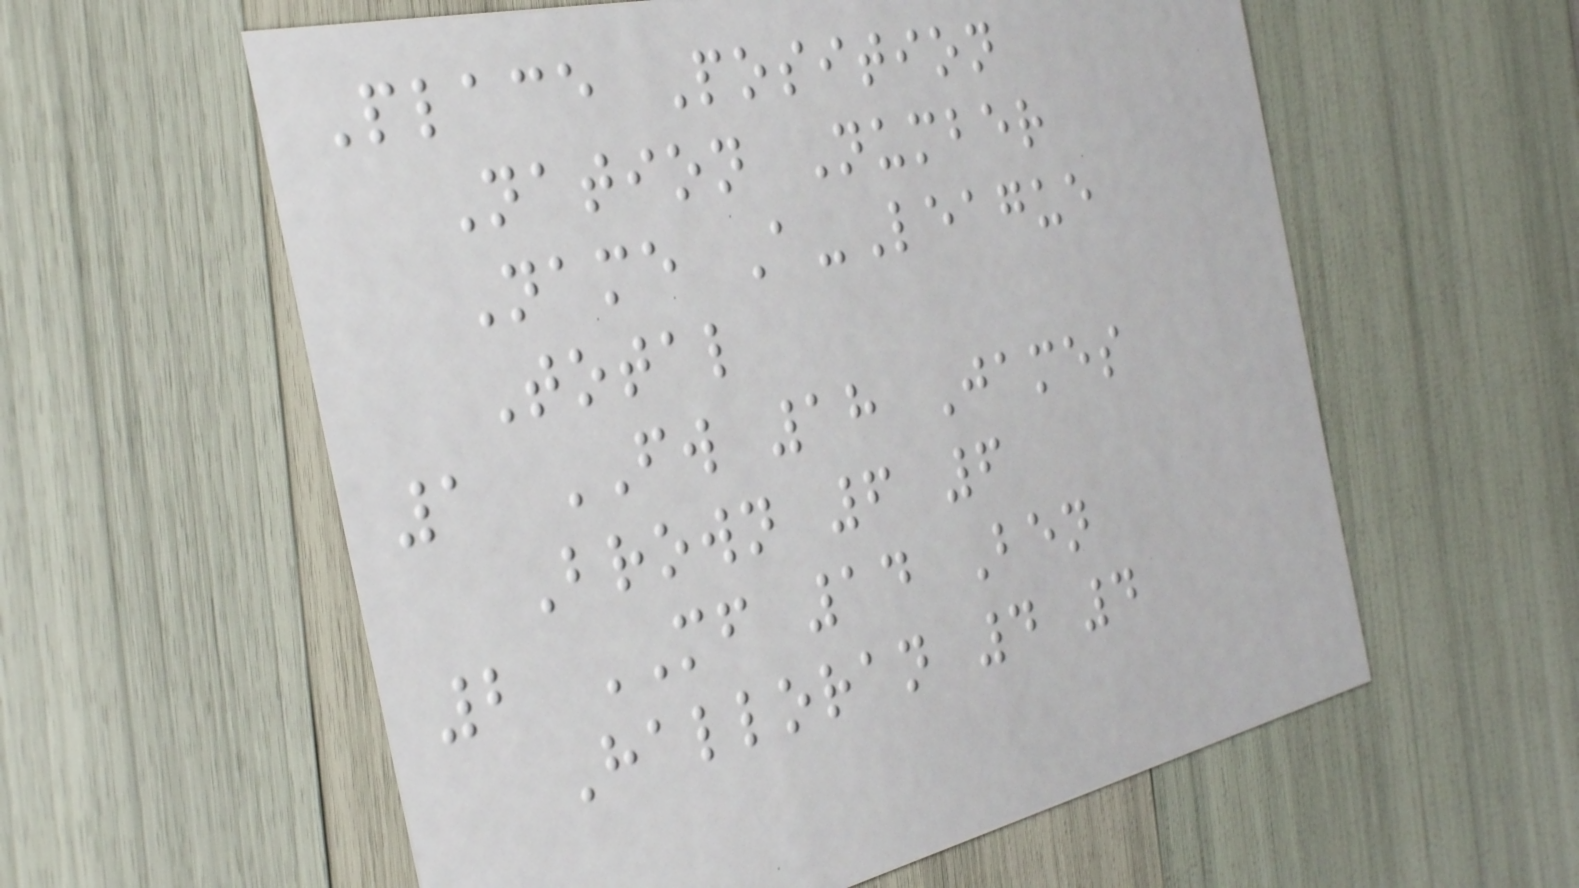Place Position
Nation Number
Name A-League
Total
1 FW 18 James
Brown 6 6
2 MF 14 Ben
Halloran 4 4
